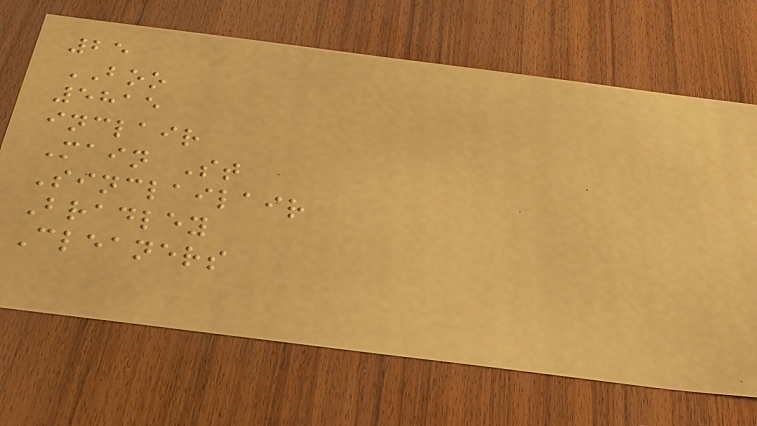25
BOO
5815
inclair
Main St
Sinclailair
Bradley
Cleaners
